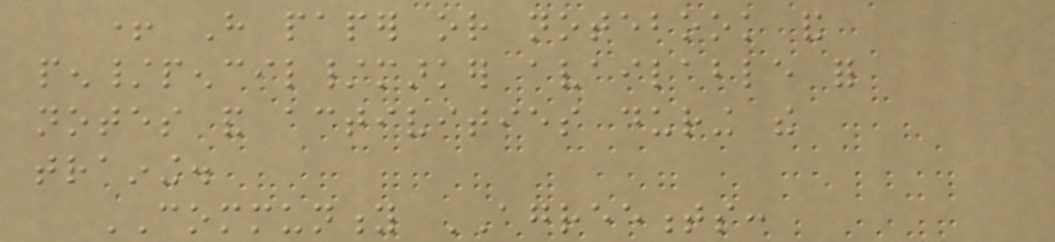+ Have paper or notebook and
pen/pencil/marker available for
notes and activities during the
training.
COMMUNITY AGREEMENTS:
